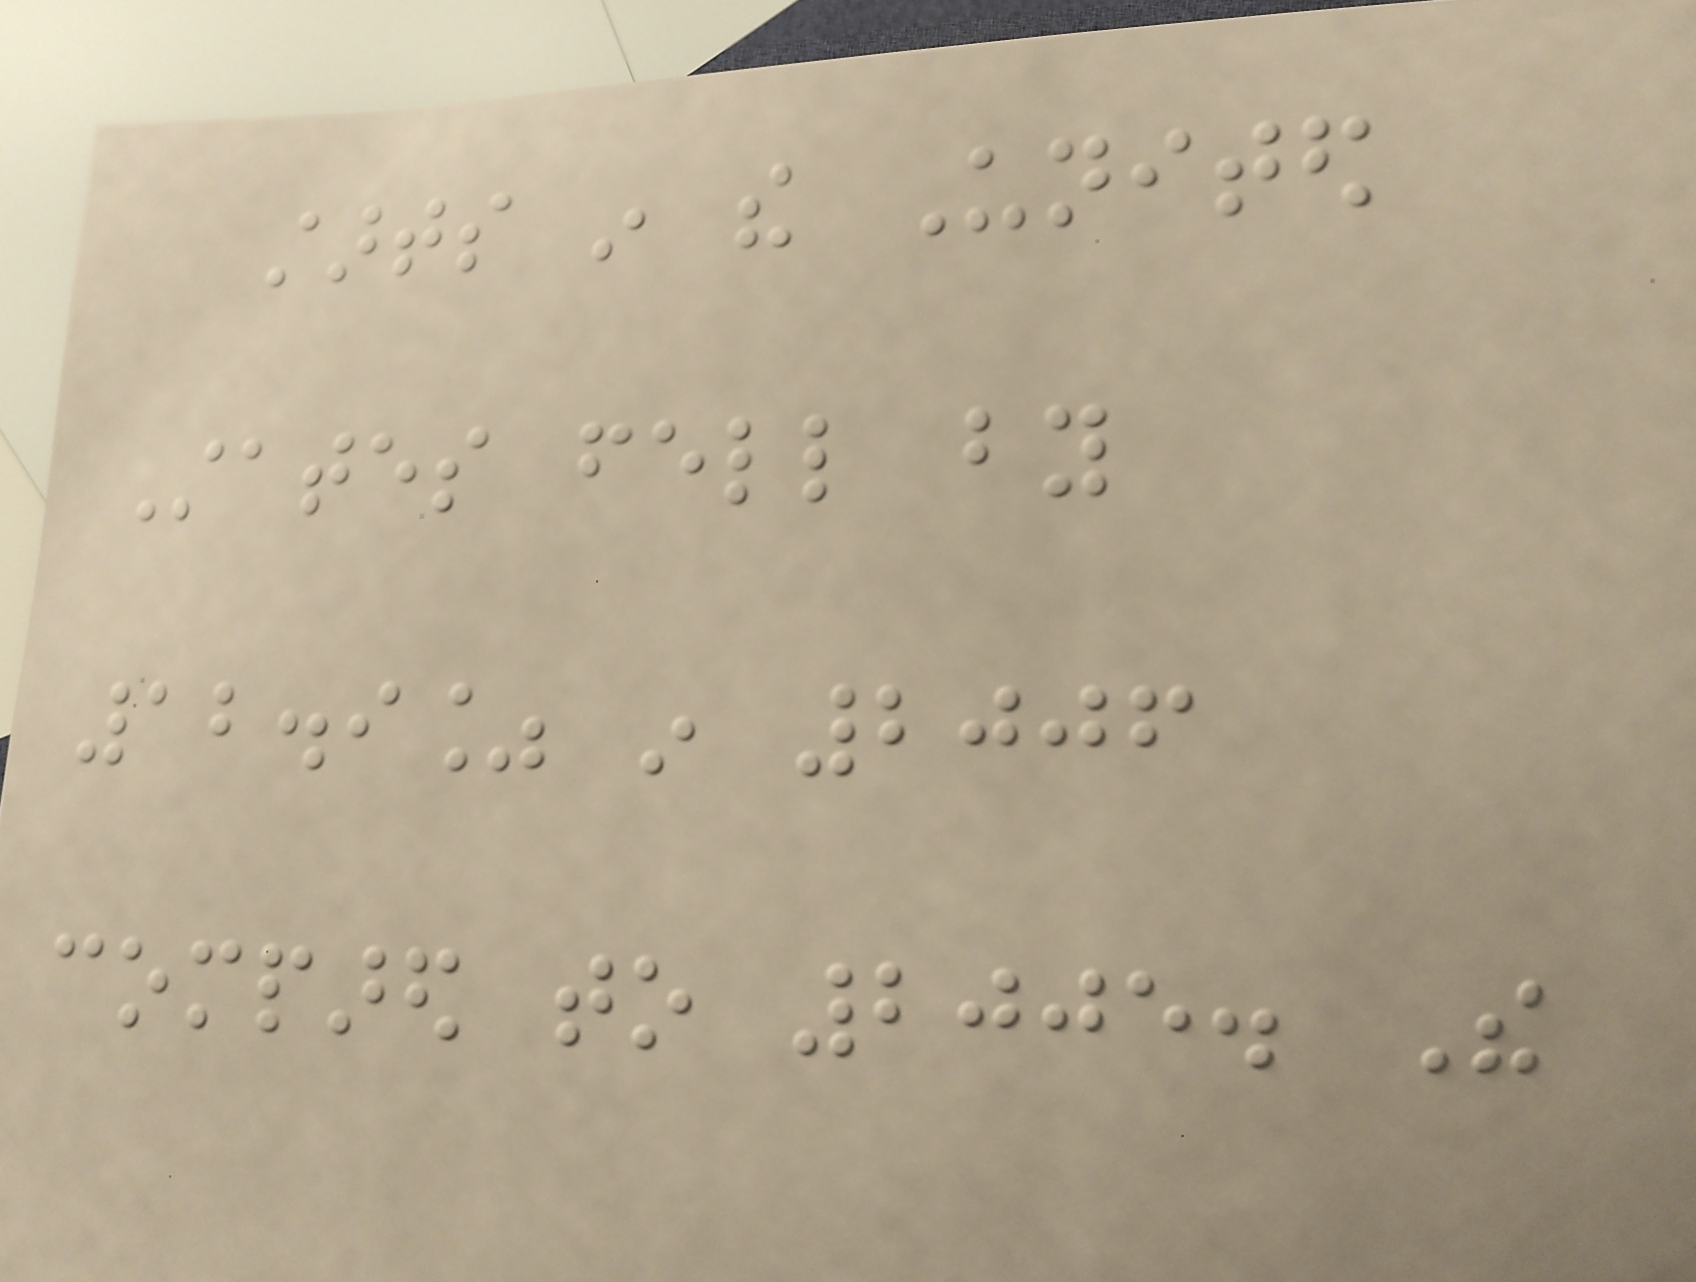starts in the United
States fell by
12.9% in 2006
compared to 2005. The
